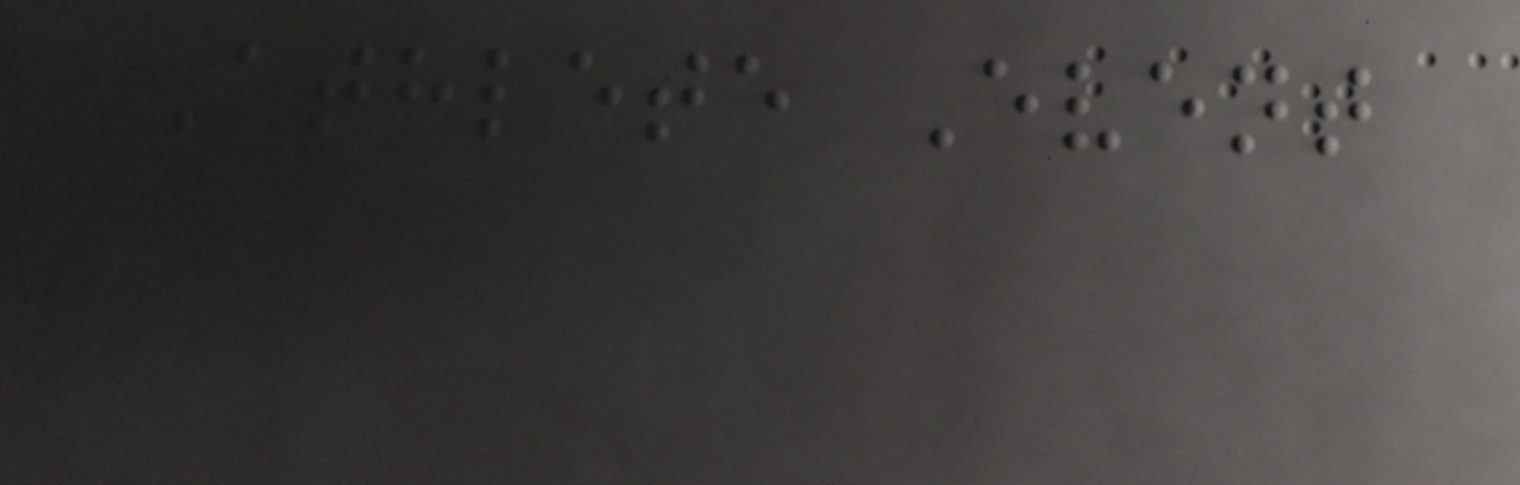Athlete Event
